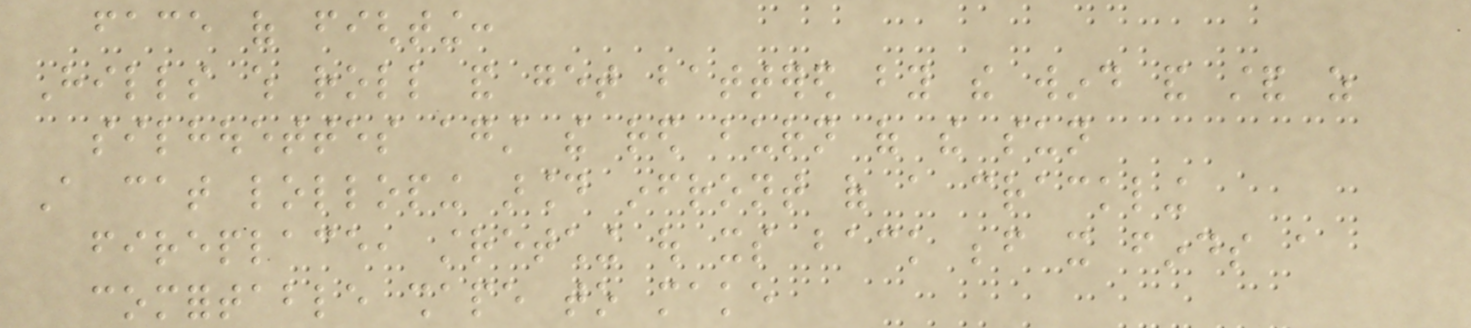face of fighting:
Hills which roll and get battered by the wind and stand as
silhouettes against the red burn of the sun
A cat lolloping around infront of a crackling
fireplace, stretching out its back before it finds a
comfortable shape to make
